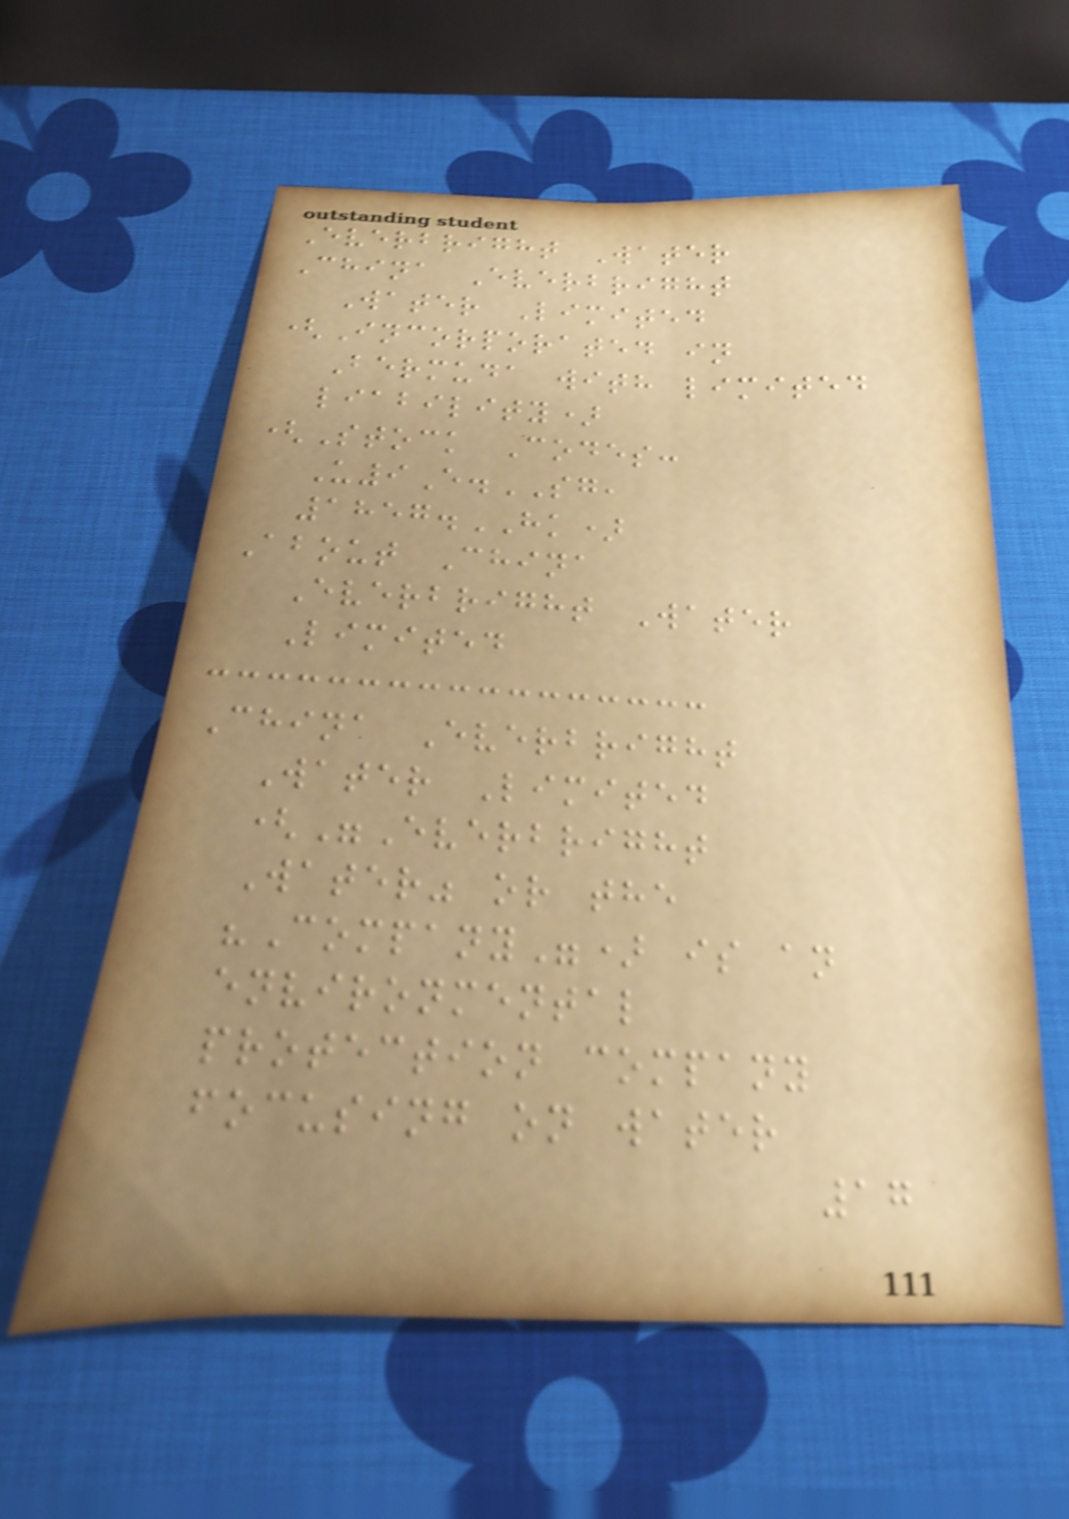Everbright Water
China Everbright
Water Limited
(Incorporated in
Bermuda with limited
liability)
(Stock Codes:
U9E.SG,
1857.HK)
About China
Everbright Water
Limited
China Everbright
Water Limited
("Everbright
Water" or the
"Company") is an
environmental
protection company
focusing on water
17
